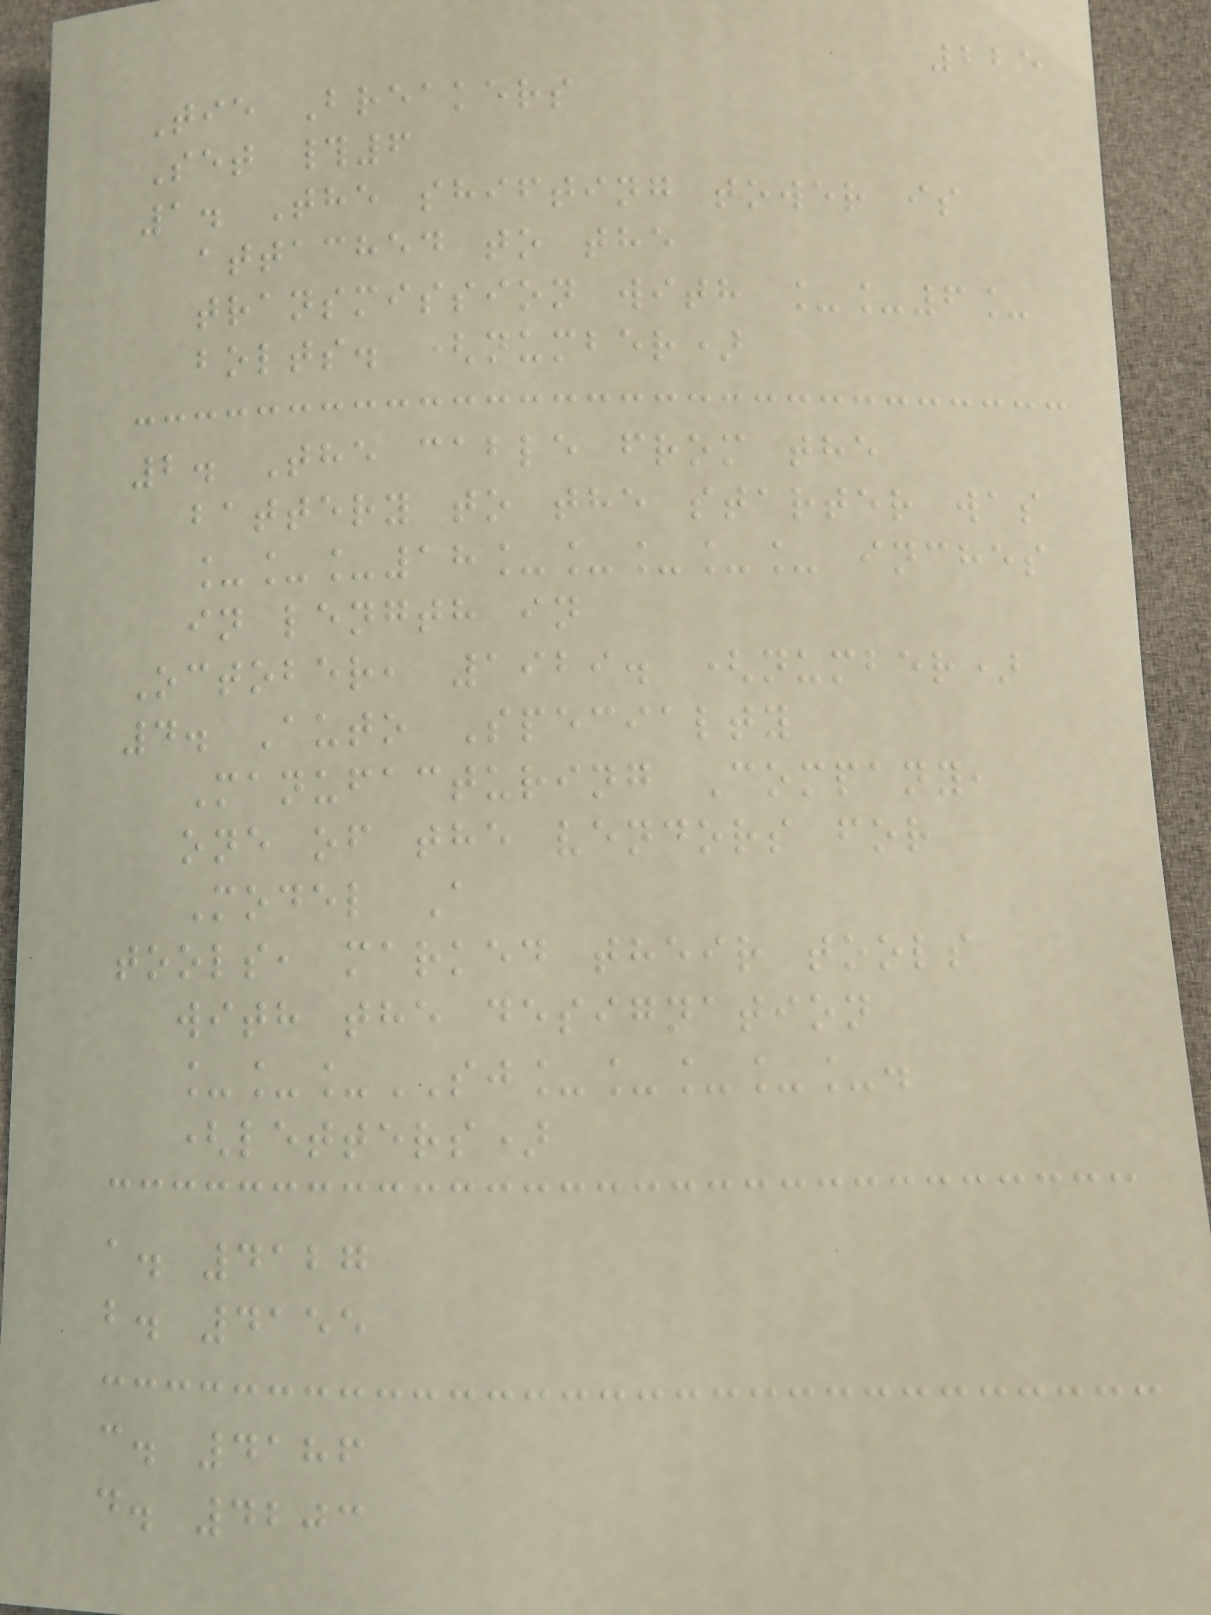225
Tie Breakers
Set #6
1. The shifting tower is
attached to the
transmission with __6_
bolts. (number)
2. The cable from the
battery to the starter was
___18_____ inches
in length in
October, 1929. (number)
4. Auto Specialty
Manufacturing Company,
one of the vendors for
Model A
tools, marked their tools
with the designation
___SJ_____.
(letters)
a. 4127
b. 4155
c. 4186
d. 4203
